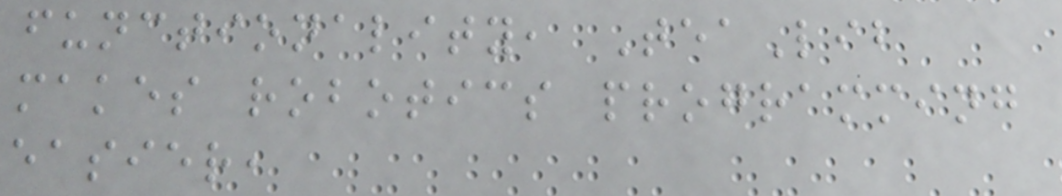functionality, TeaLib
makes robotics programming
easier,
